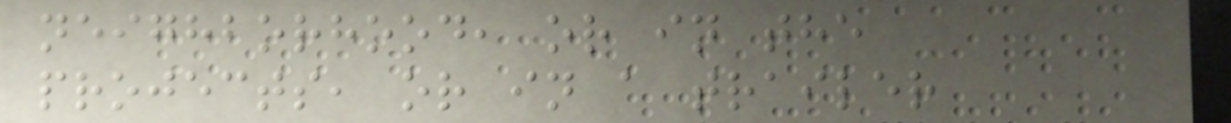neighborhood, or in the
projects, or in a trailer
